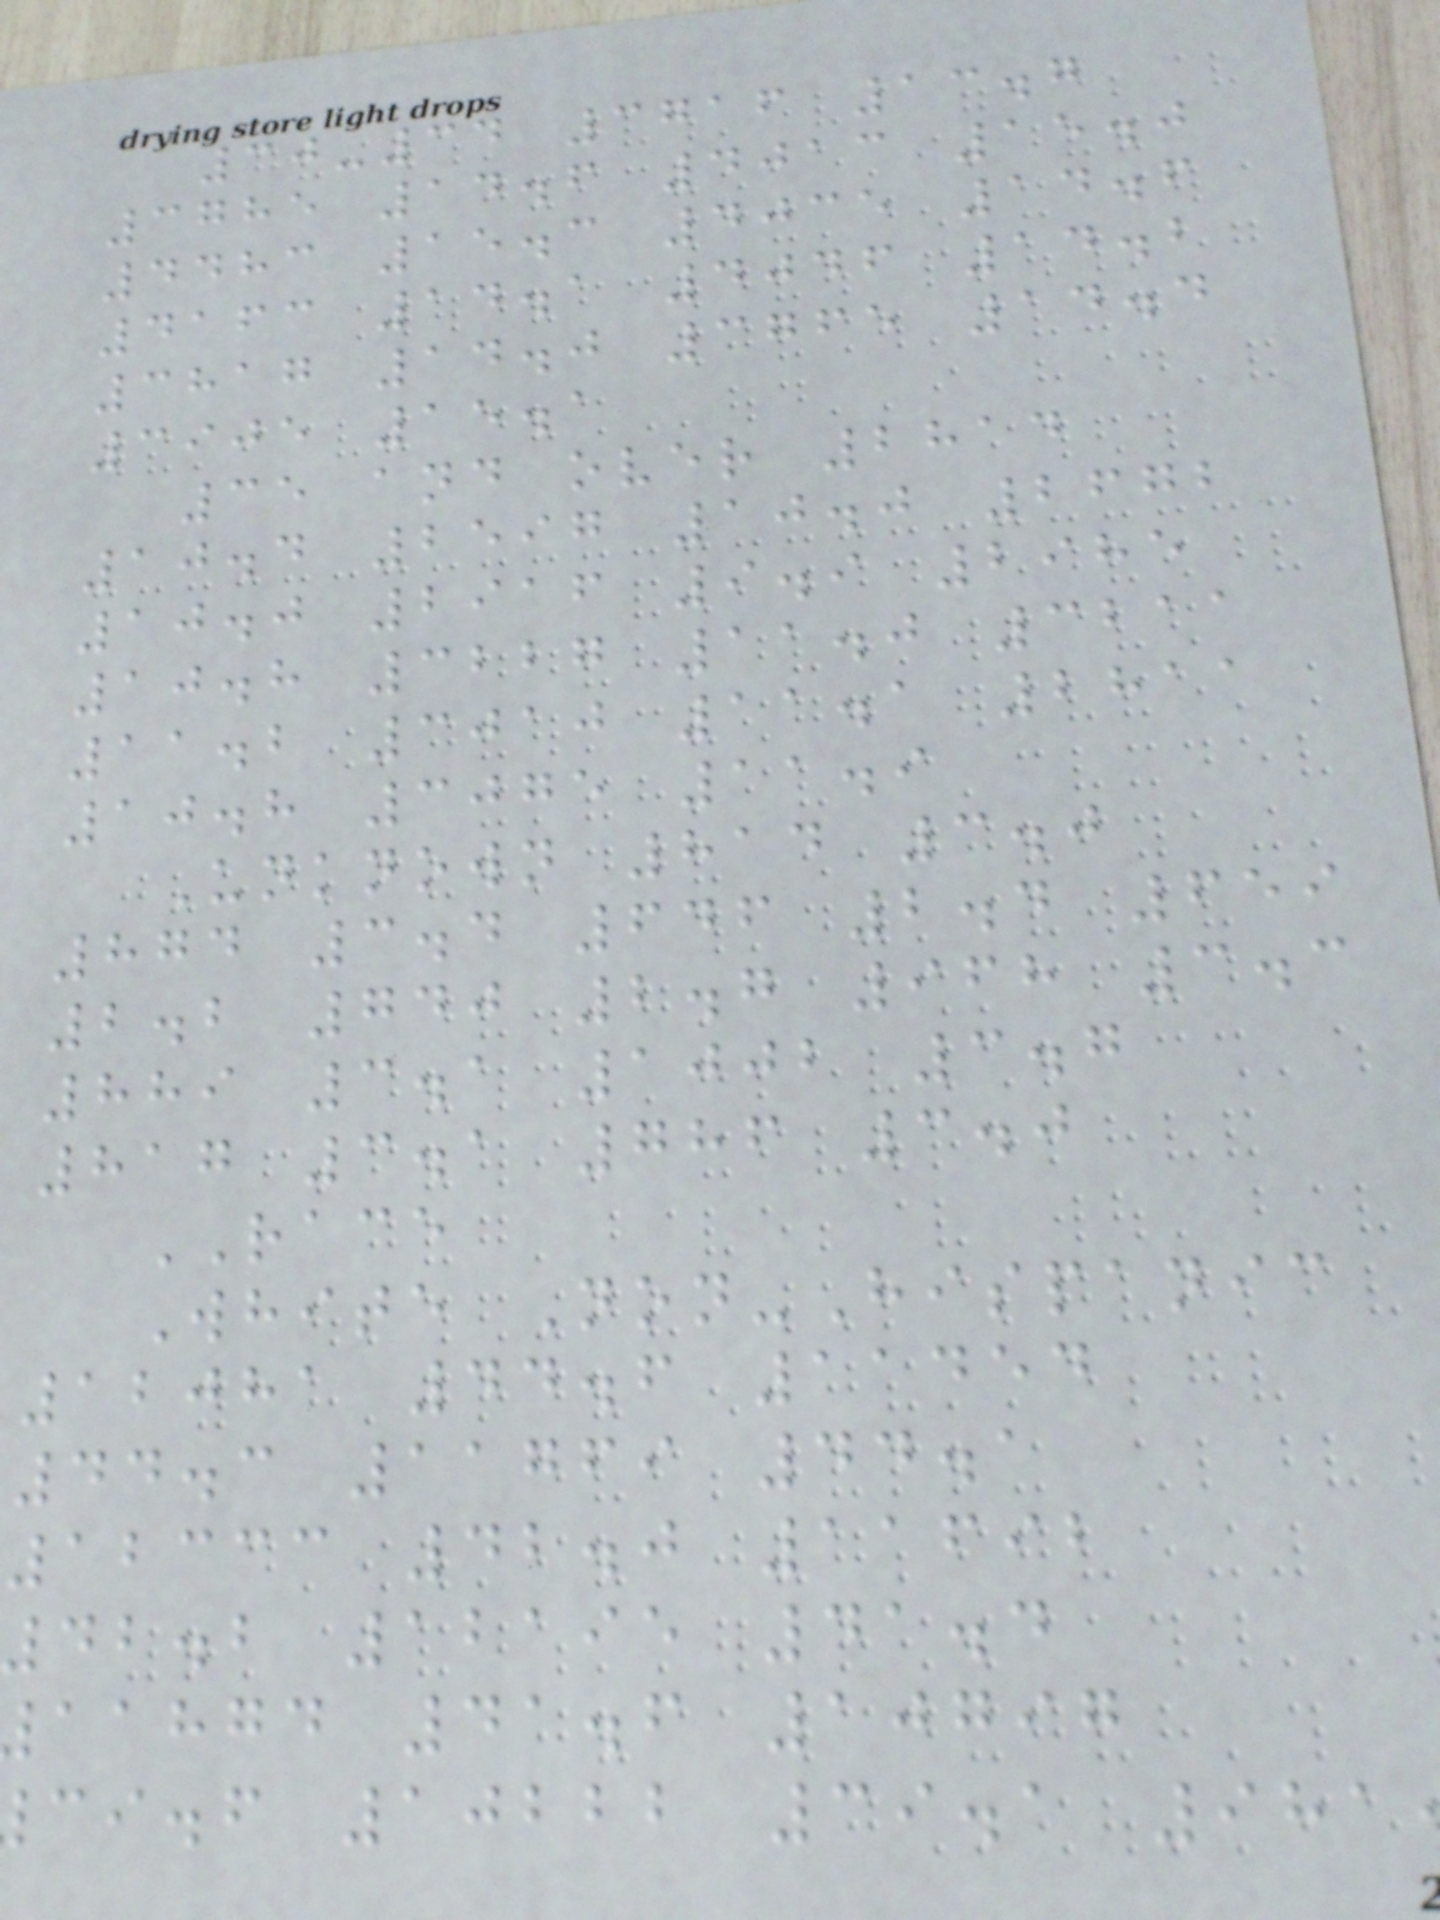30-34 3716 13.7
3785 14.6 4013 15.0
4483 15.3 4035 14.6
4163 14.1 4046 14.2
3817 14.0 3765 14.4
3905 15.1
35 and over 2814
10.4 2597 10.0 2672
10.0 2916 9.9 2985
10.8 3227 11.0 3211
11.2 3010 11.1 2811
10.8 3075 11.9
Unknown 814 3.0
874 3.4 646 2.4 659
2.2 740 2.7 968 3.3
889 3.1 1002 3.7
817 3.1 786 3.0
RACE
White Non-Hispanic
12081 44.6 11454
44.3 11769 44.1
12333 42.0 11692
42.2 12195 41.4
aahgd 41.6 10797
ci.f 10222 39.1 981
